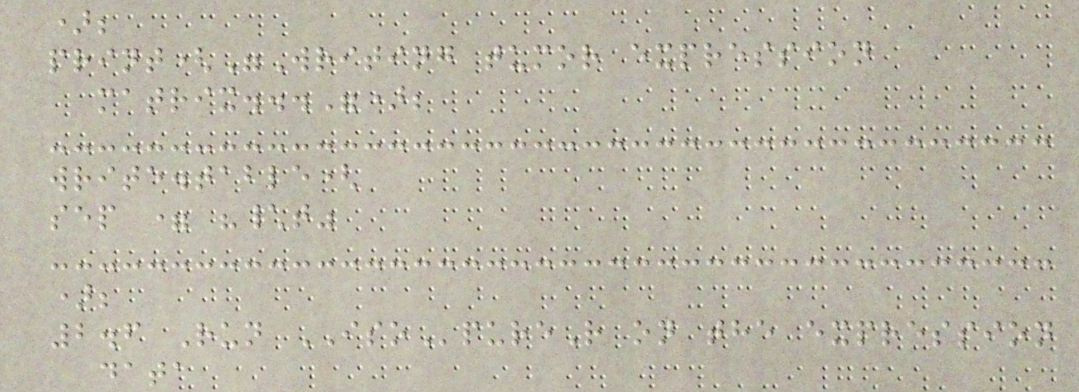);
print("Writing tumor expression
matrix...");
write.table(
sep = "\t"
);
2.6 Run ISOpureR on the expression
data
